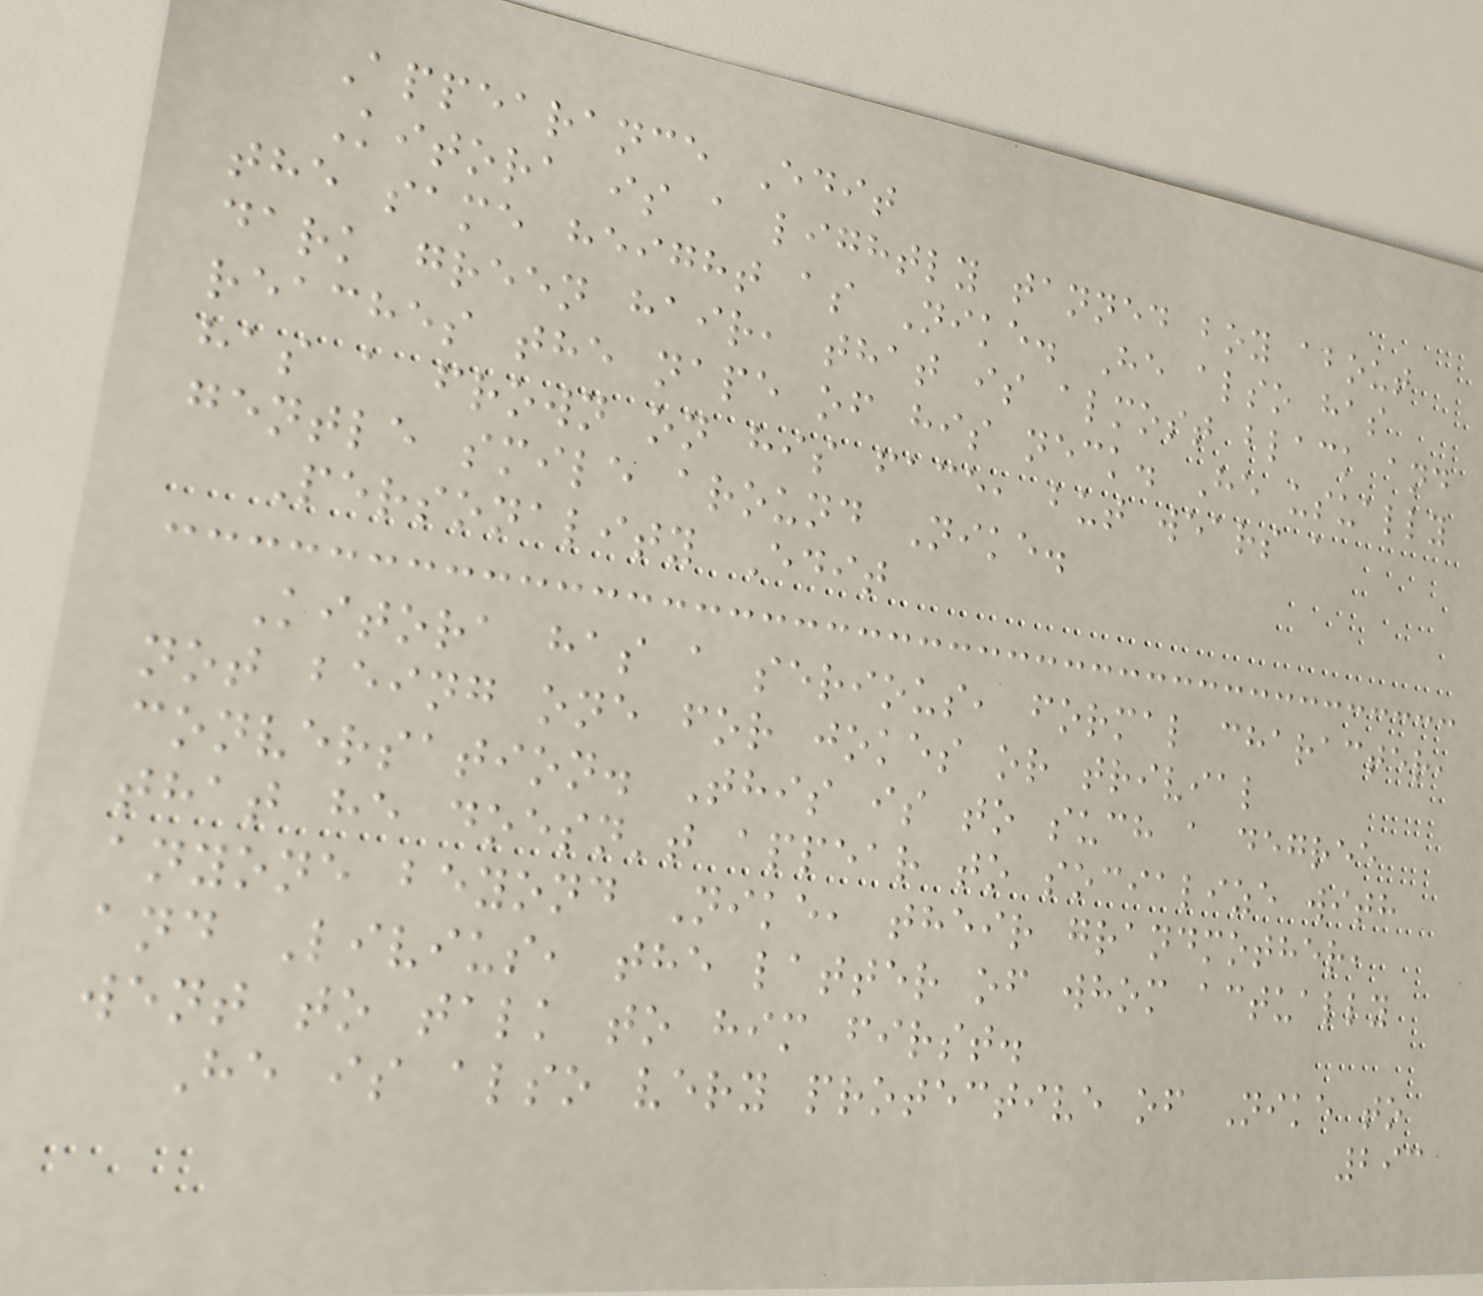Appearance Edit
Kitora is a lightly tanned boy about
the same height as Nike. He also has
dark green hair, that is almost black and
reaches the nape of his neck. He usually
has a frown on his face, but wears a
gentle smile around Nike.
Personality Edit
Kitora has a serious, formal character,
not being one for jokes or trivial
conversation. This is to such a degree
that he doesn't appear to socialize with
anyone beyond Nike, their grandmother,
and Livius, the latter of whom actually
went to talk to him first.
He is also very protective of Nike to
293
